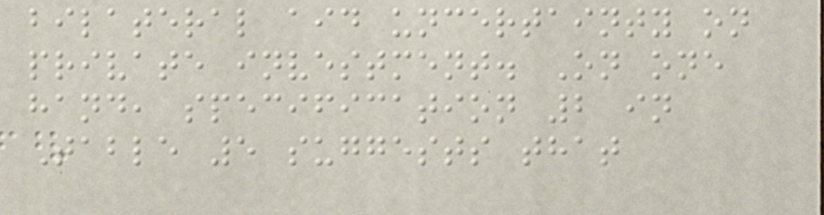bilateral aid uncertainty on
private investment. On one
hand, specification 2 in
Table 5 suggests that
